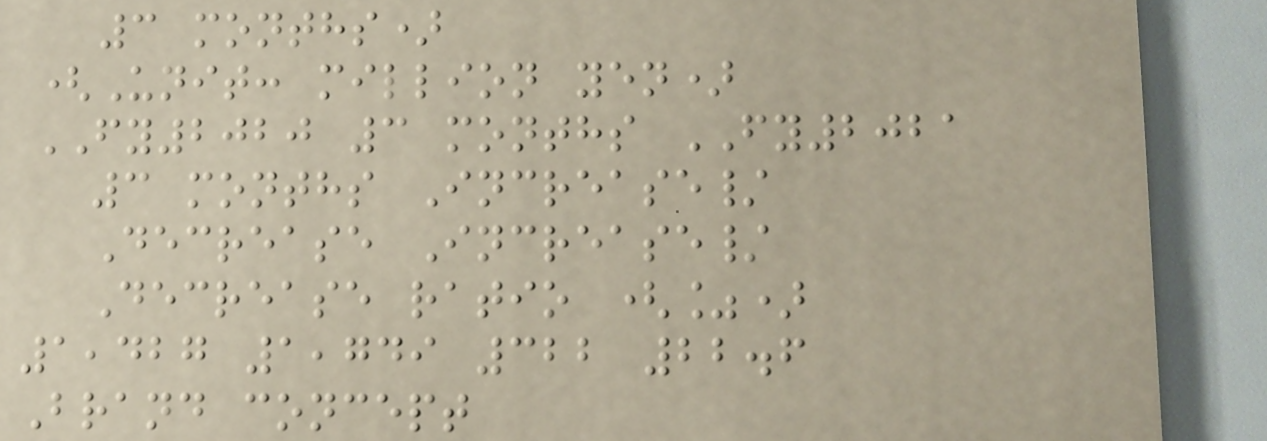3 months)
(Unit: million yen)
FY2020 3 months FY2021
3 months Increase/
Decrease Increase/
Decrease ratio (%)
1,427 1,749 322 22.6
Brand concept
